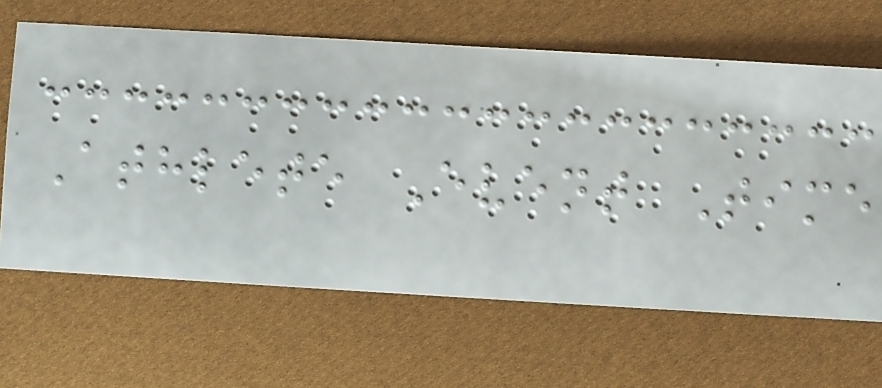Athlete Event Time
